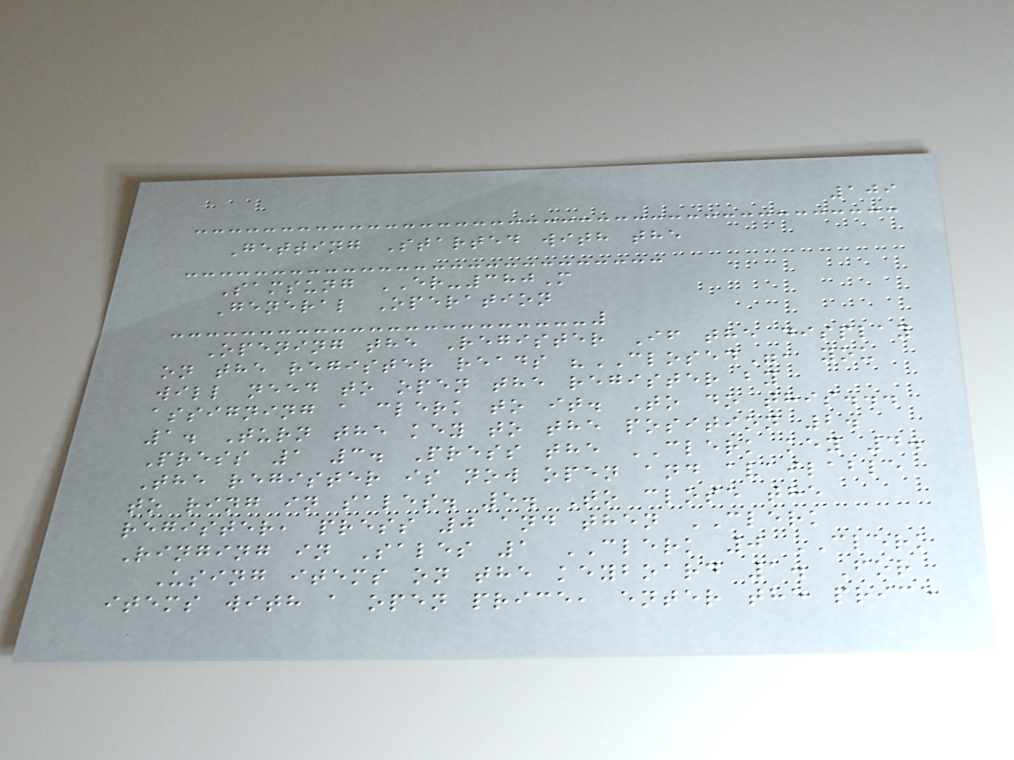109
Getting Started with the
Samsung ER-380M
General Operation
Opening the Register If the display
on the register reads "CLOSED", you
will need to open the register by
assigning a clerk to it. To do this...
1. Turn the key to the position 2.
Press 1 3. Press the CLERK key 4.
The register is now open and available
to ring in sales. 5. To close the
register, press 0 and then CLERK
Ringing in Sales 1 CLERK 0 CLERK
Using items on the keyboard 1. For
items with a open price, enter the price
